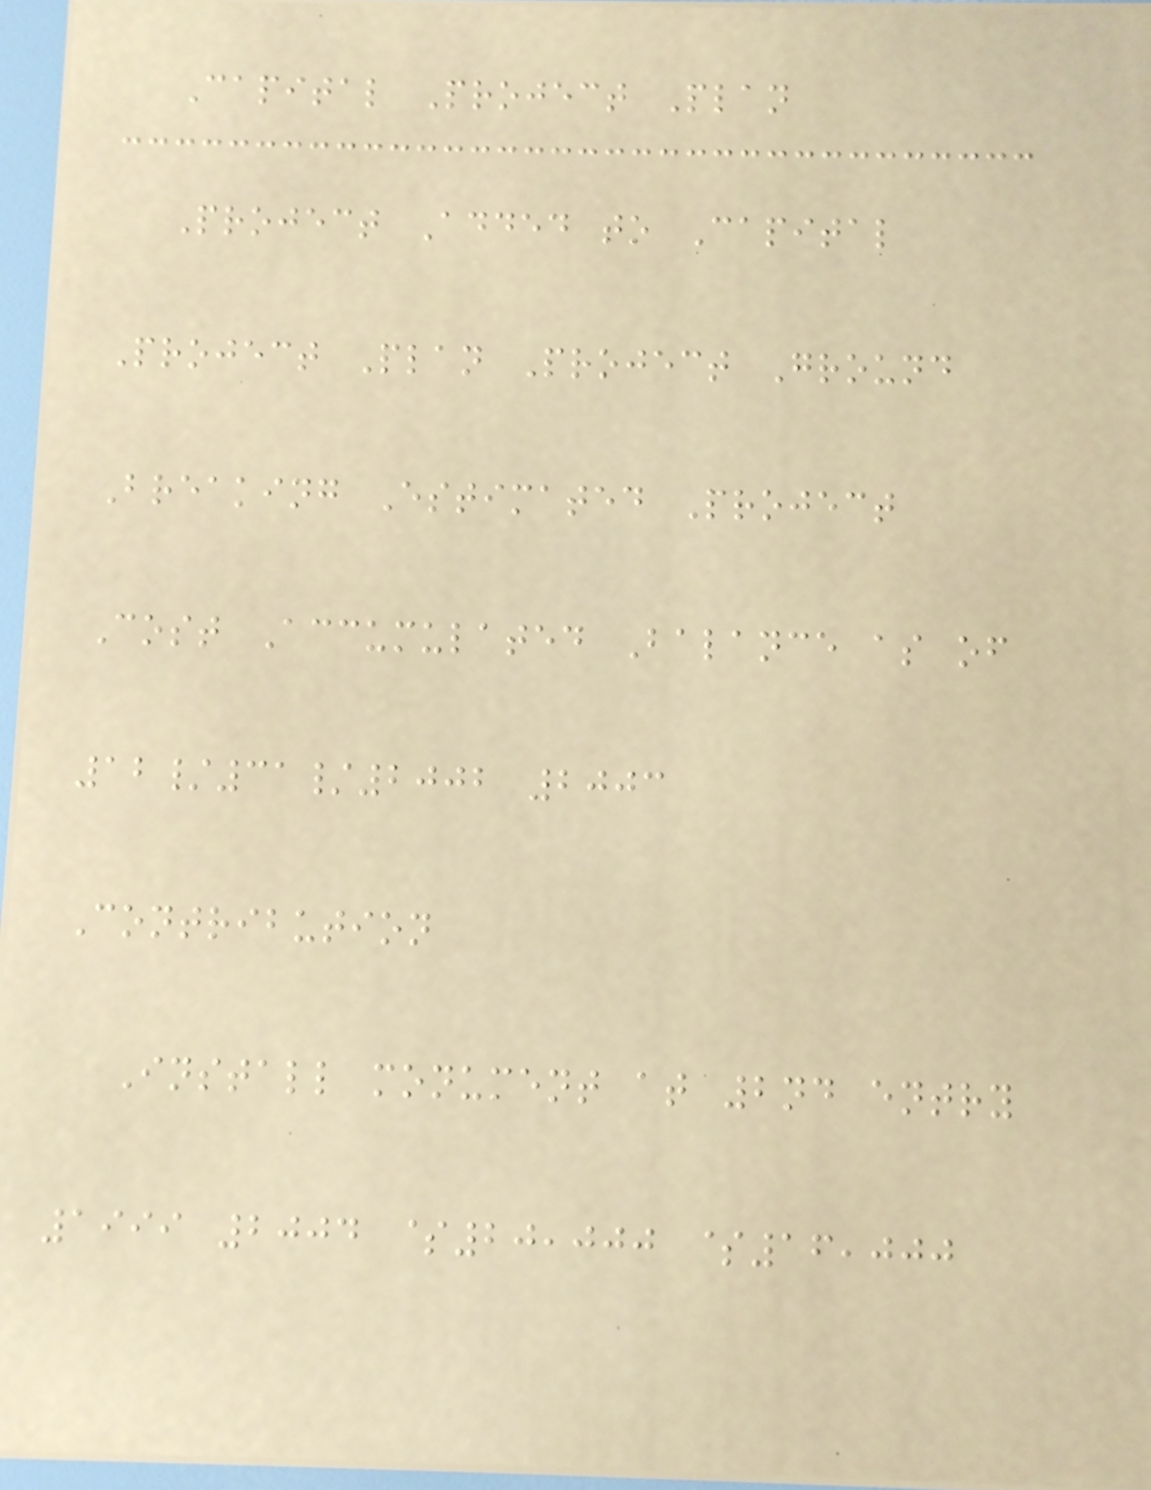Capital Project Plan
Project Added to Capital
Project Plan Project Ground
Breaking Estimated Project
Cost Accumulated Balance as of
12/31/2002 2003
Contribution
Install monument at 2nd entry
1999 2004 $20,000 $16,000
